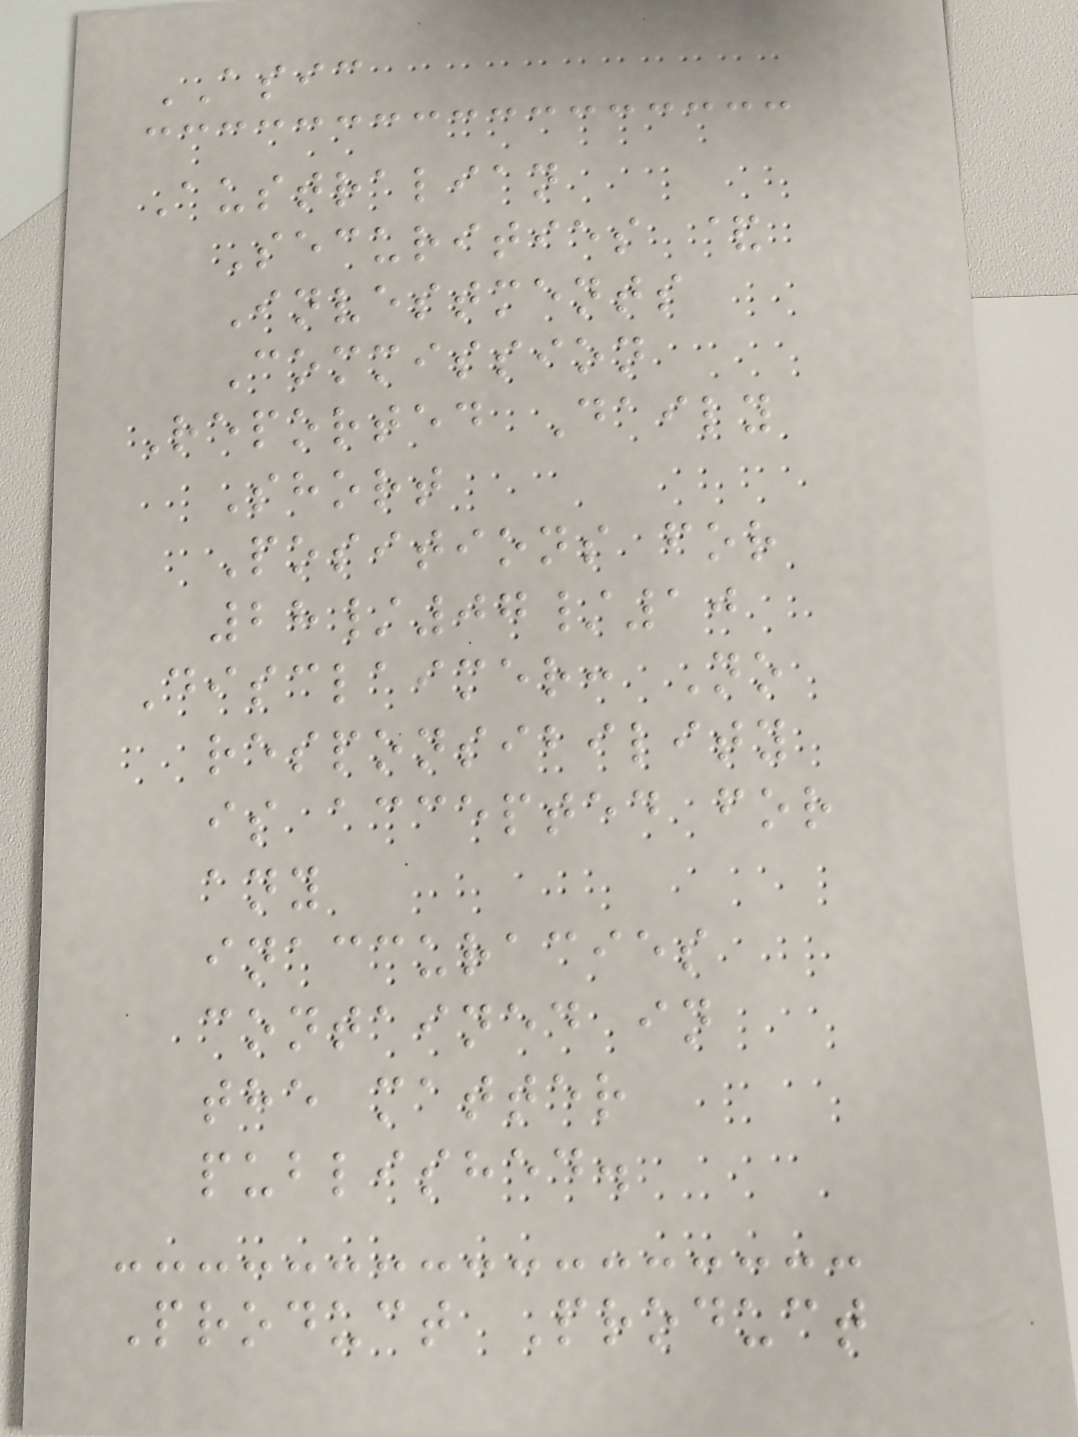ASIC
Australian
Securities &
Investments
Commission
Reported Daily
Short
Positions for
28/07/10
Disclaimer: No
responsibility
is accepted for
any
inaccuracies
contained in
the matter
published.
Product Product
